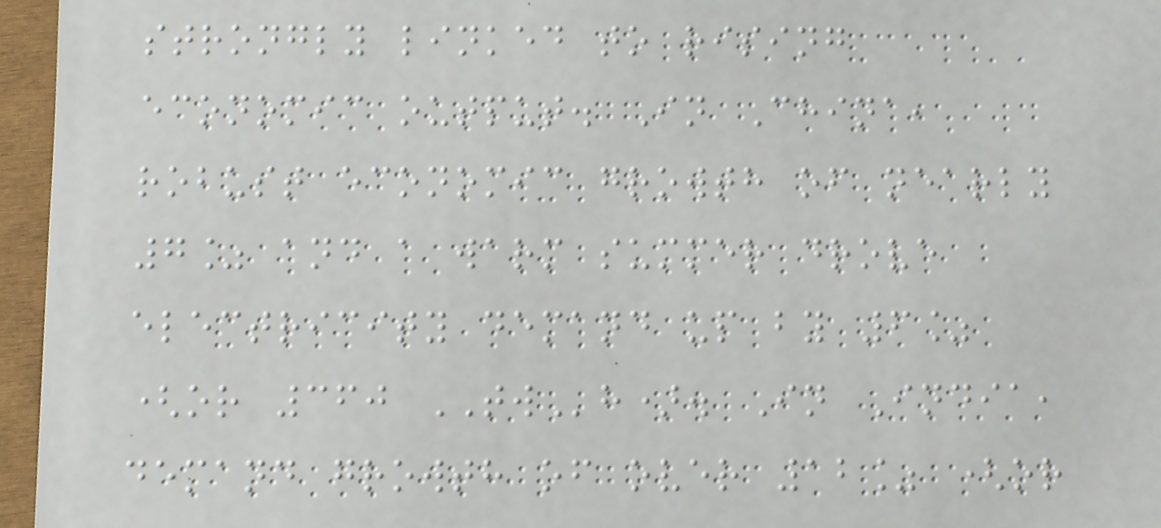strongly linked to rising
economic output. In China,
robust economic growth of nearly
7% and a warm summer drove
electricity demand up by 6%
(or 360 TWh). In India,
demand growth of over 12% (or
